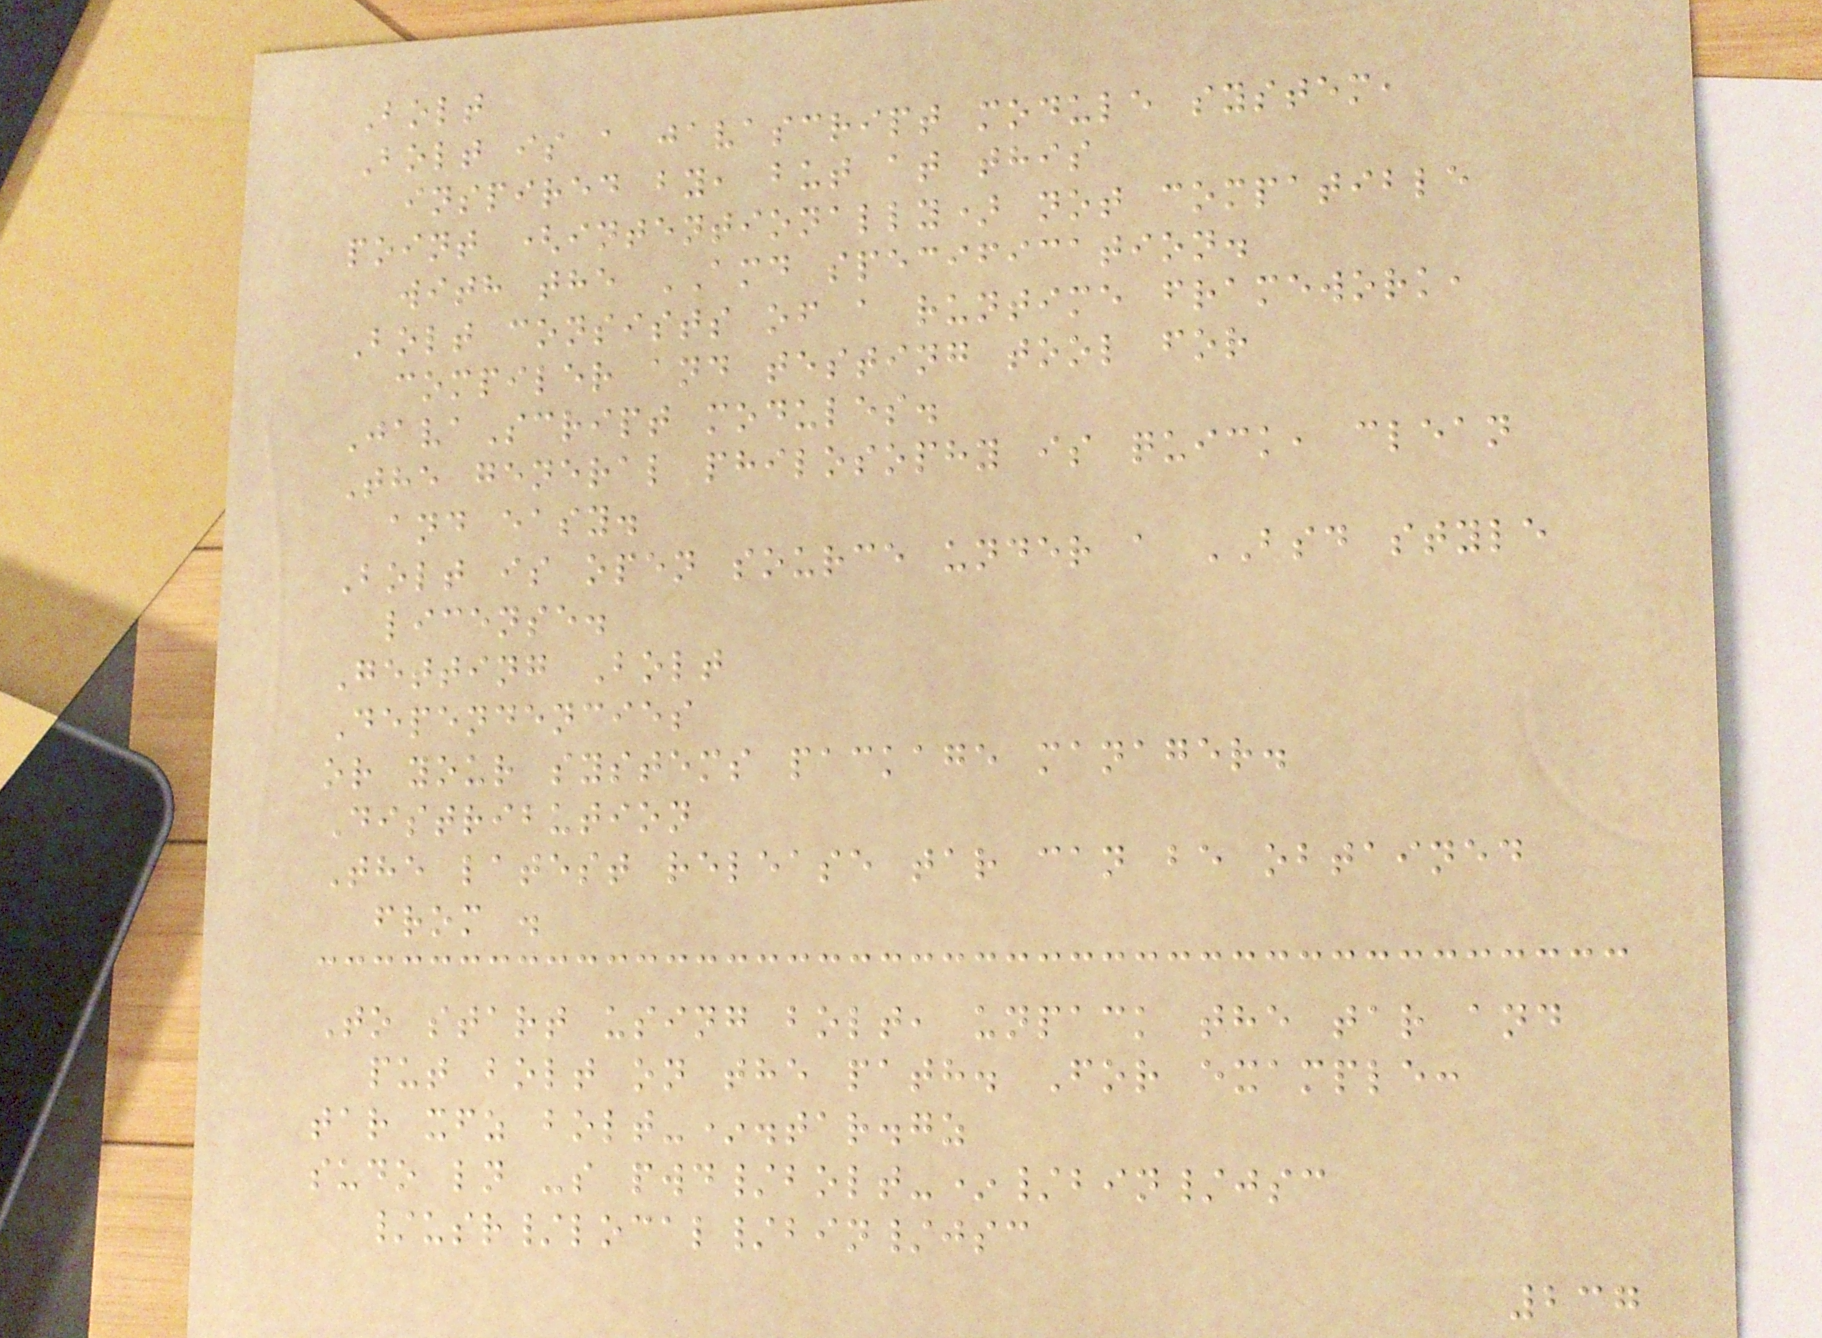Bolt
Bolt is a javascript module system,
inspired by, but at this
point (intentionally) not compatible
with the AMD specification.
Bolt consists of a runtime framework,
compiler and testing tool for
JavaScript modules.
The general philosophy is quick, clean
and easy.
Bolt is open source under a BSD style
license.
Getting Bolt
Dependencies
or your systems package manager.
Distribution
The latest release tar can be obtained
from .
To start using bolt, unpack the tar and
put bolt on the path. For example:
tar xfz bolt-*.tar.gz
sudo ln -s pwd/bolt-*/bin/jsc
/usr/local/bin/jsc
237
